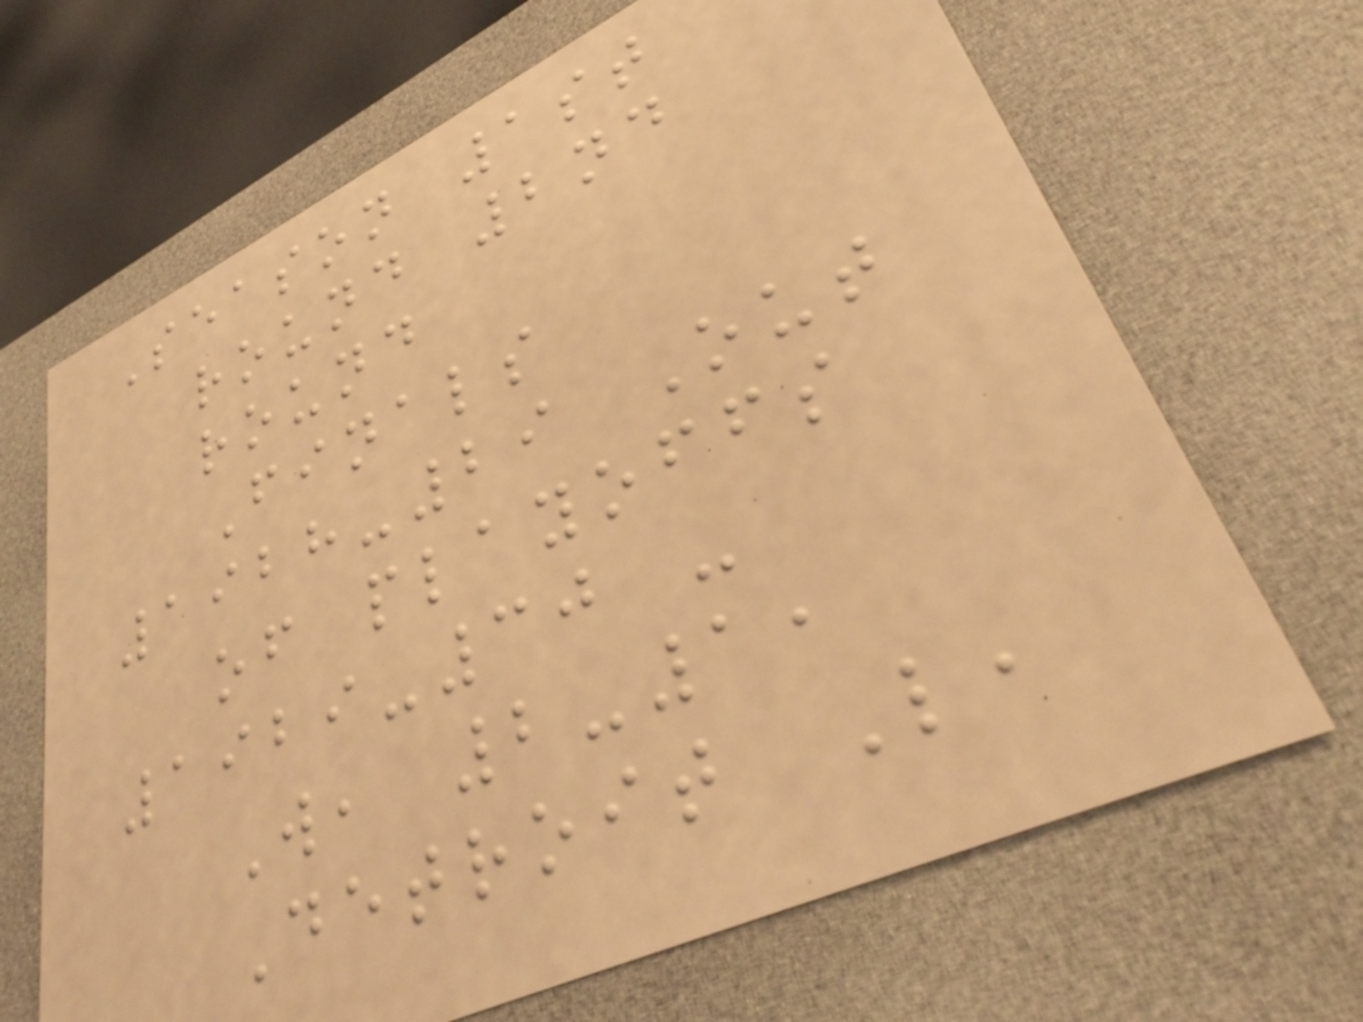Season 1st
round 2nd
round
Finals
1928-29 Out
of playoffs
1929-30 -
W, 2-1,
Detroit L,
